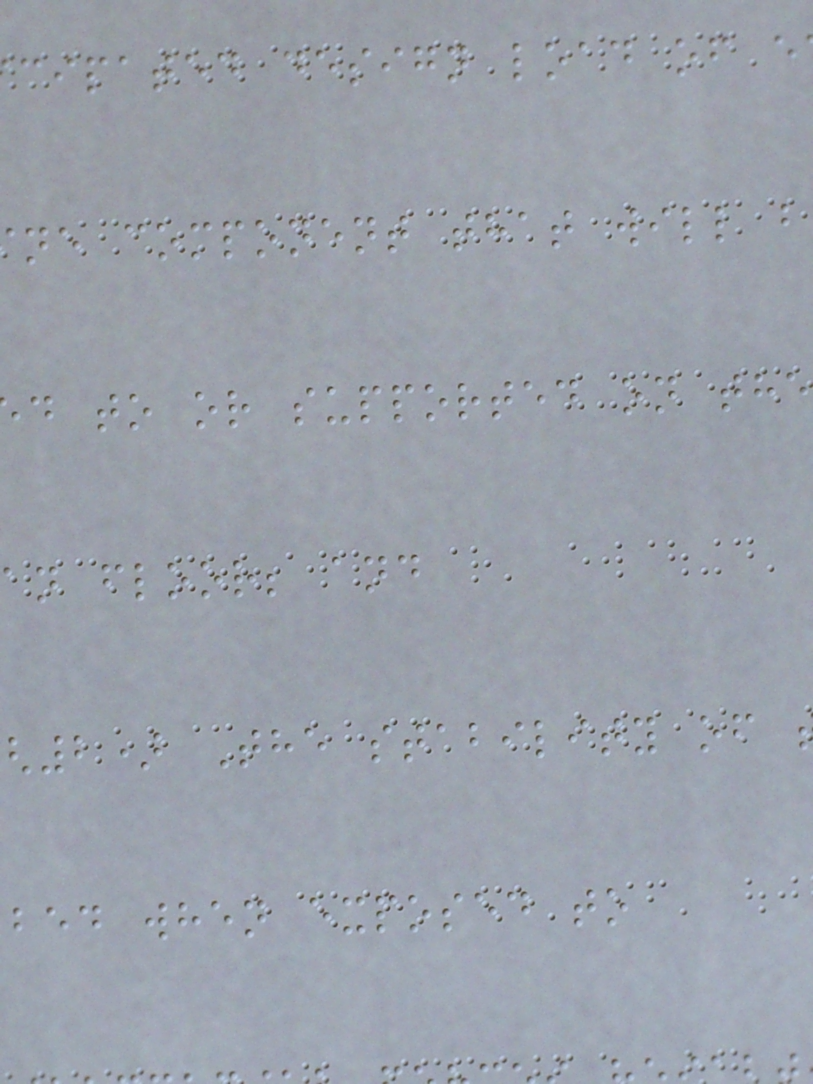cipated design load of e
ne component that will b
d to or supported on the
an floor; and
2) The stability of
bed when exposed to
